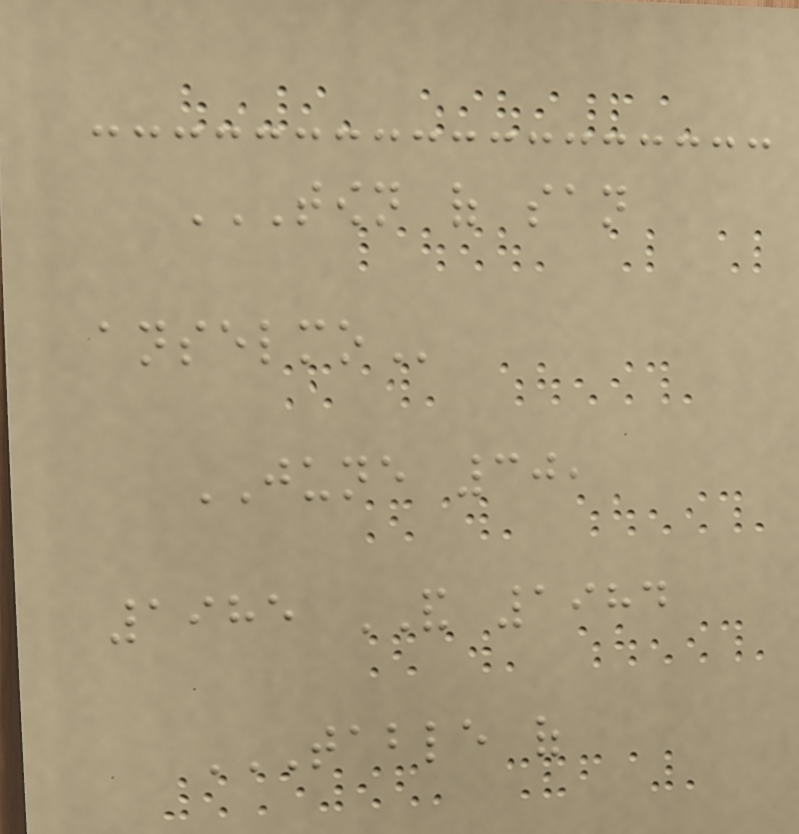TOWN OF SAN
ANSELMO
JUNE 30,
1985 AND 1984
TABLE OF
